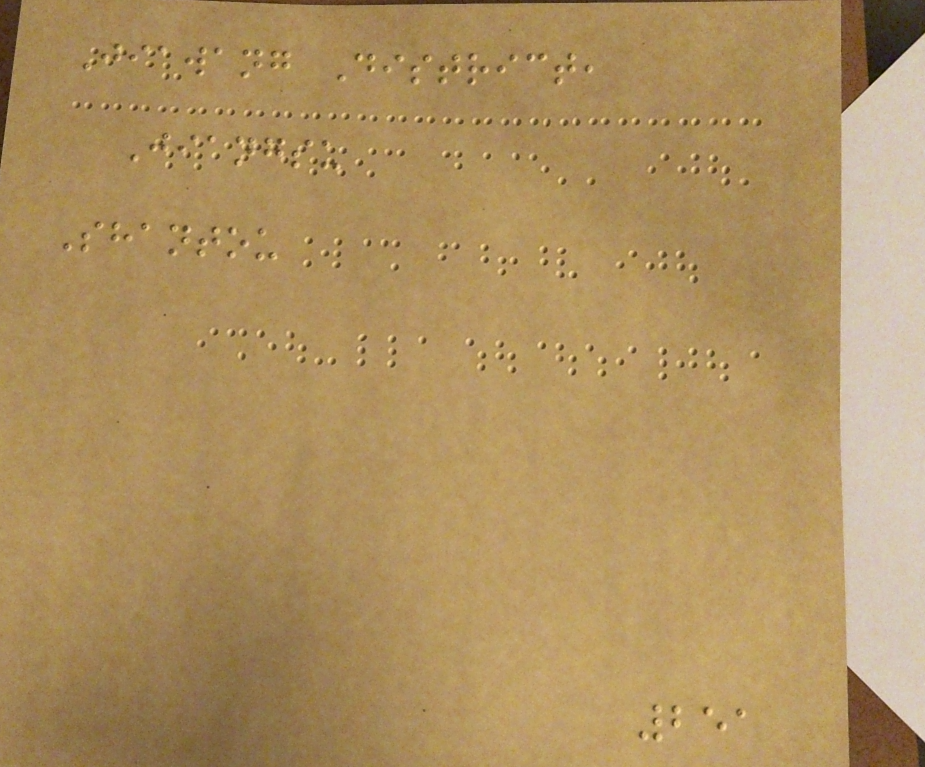Jiawang District,
Jiangsu
Shantou
251
